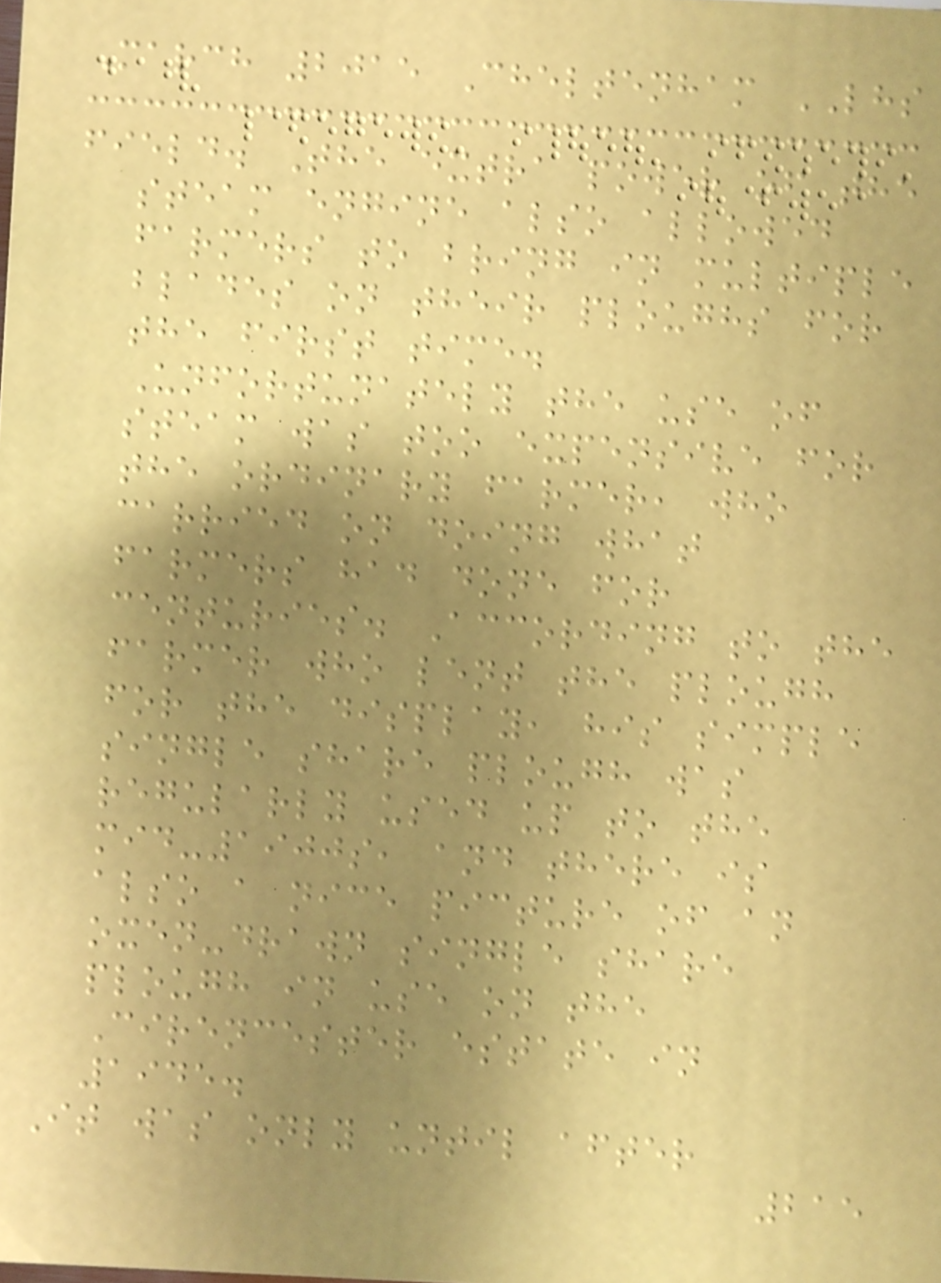March 2015 Cheltenham LHS
field. The extra power of the
steam engine also allowed
farmers to bring in multiple
blades on their ploughs for
the first time.
Unfortunately the use of
steam was too expensive for
the ordinary farmer, who
carried on doing what
farmers had done for
centuries. According to the
farmer who lent the plough
for the display, his simple
single share plough was
regularly used up to the
mid-1900s, and there is
also a nice picture of an
oxen-drawn single share
plough in use on the
Cirencester estate in
1945.
It was only until after
215
